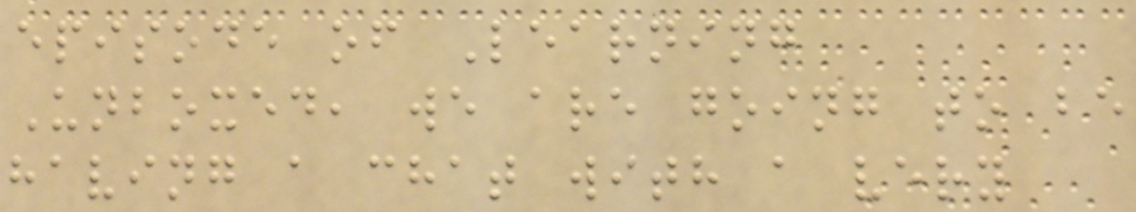episode of Learning
Unboxed, we are going to be
having a chat with a very
